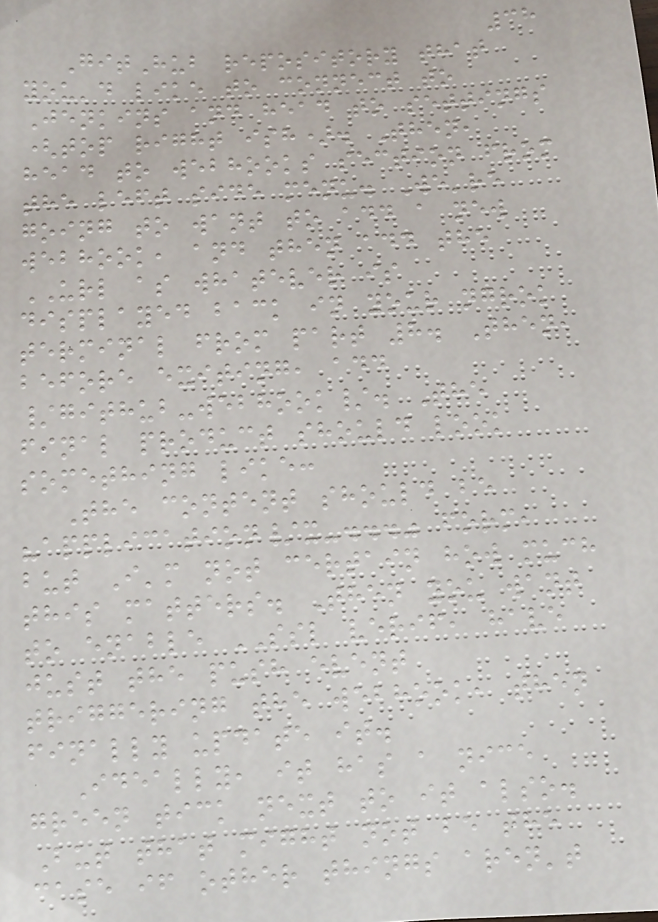38
GitHub repository that
you'd like to connect to
Jenkins and head to settings
(top right ish). Then,
head to webhooks section from
the left side menu. We're
going to want to add a new
webhook, and then add the
URL as whatever is
displayed back in your ngrok
terminal from part 8. Then,
before exiting, add
/github-webhook/. The
final product should look
something like:
The content should be
"application/x-..." form,
but I'm not certain how much
this matters. Then you want
to enable SSL verif, have
just the push event
triggering the webhook, then
finally update it.
Ideally, it has a nice
green tick next to it also.
But that might not be the
case if other things aren't
